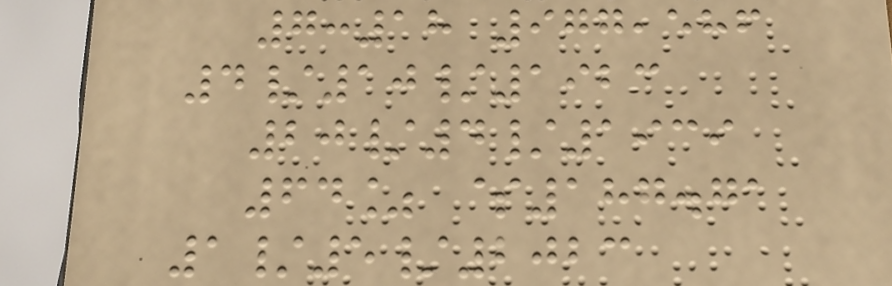7:18 977,586
4/10/1923
20/4/1939
64% $187.71
1/5/2023
